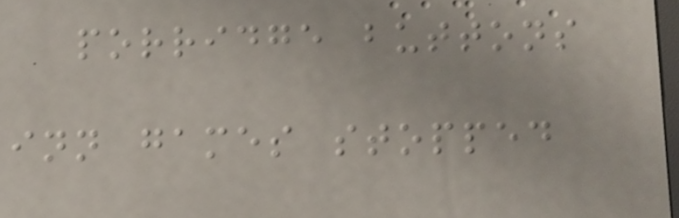porridge buttons
inn games stopped
